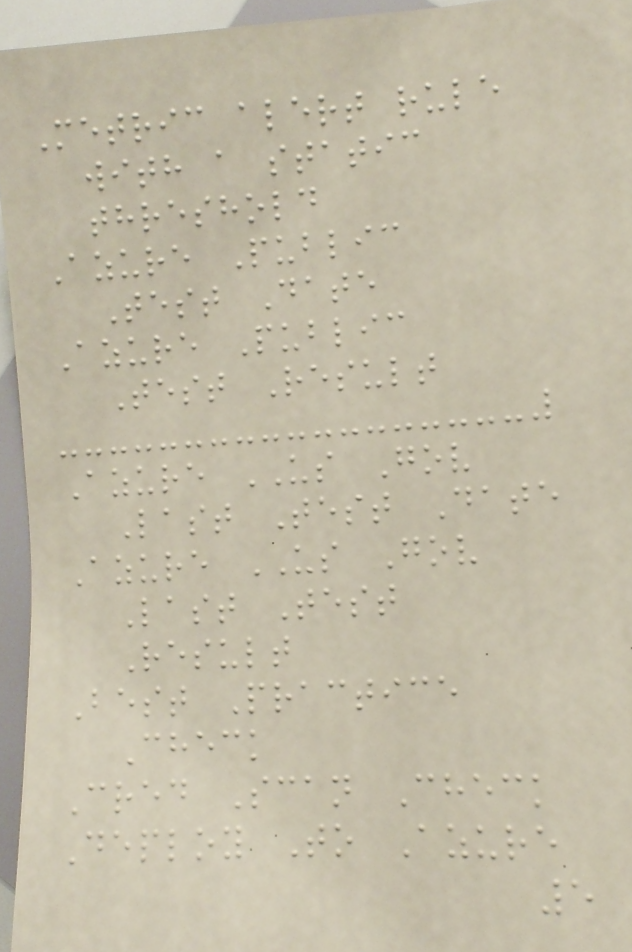Metric alert rule
with a static
threshold
Azure Public
Test Date
Azure Public
Test Result
Azure US Gov
Last Test Date
Azure US Gov
Last Test
Result
Best Practice
Check
Cred Scan Check
Deploy To Azure
5
